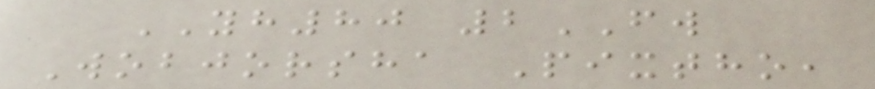YH80 2FW
Wobjorsha Pixtho,
